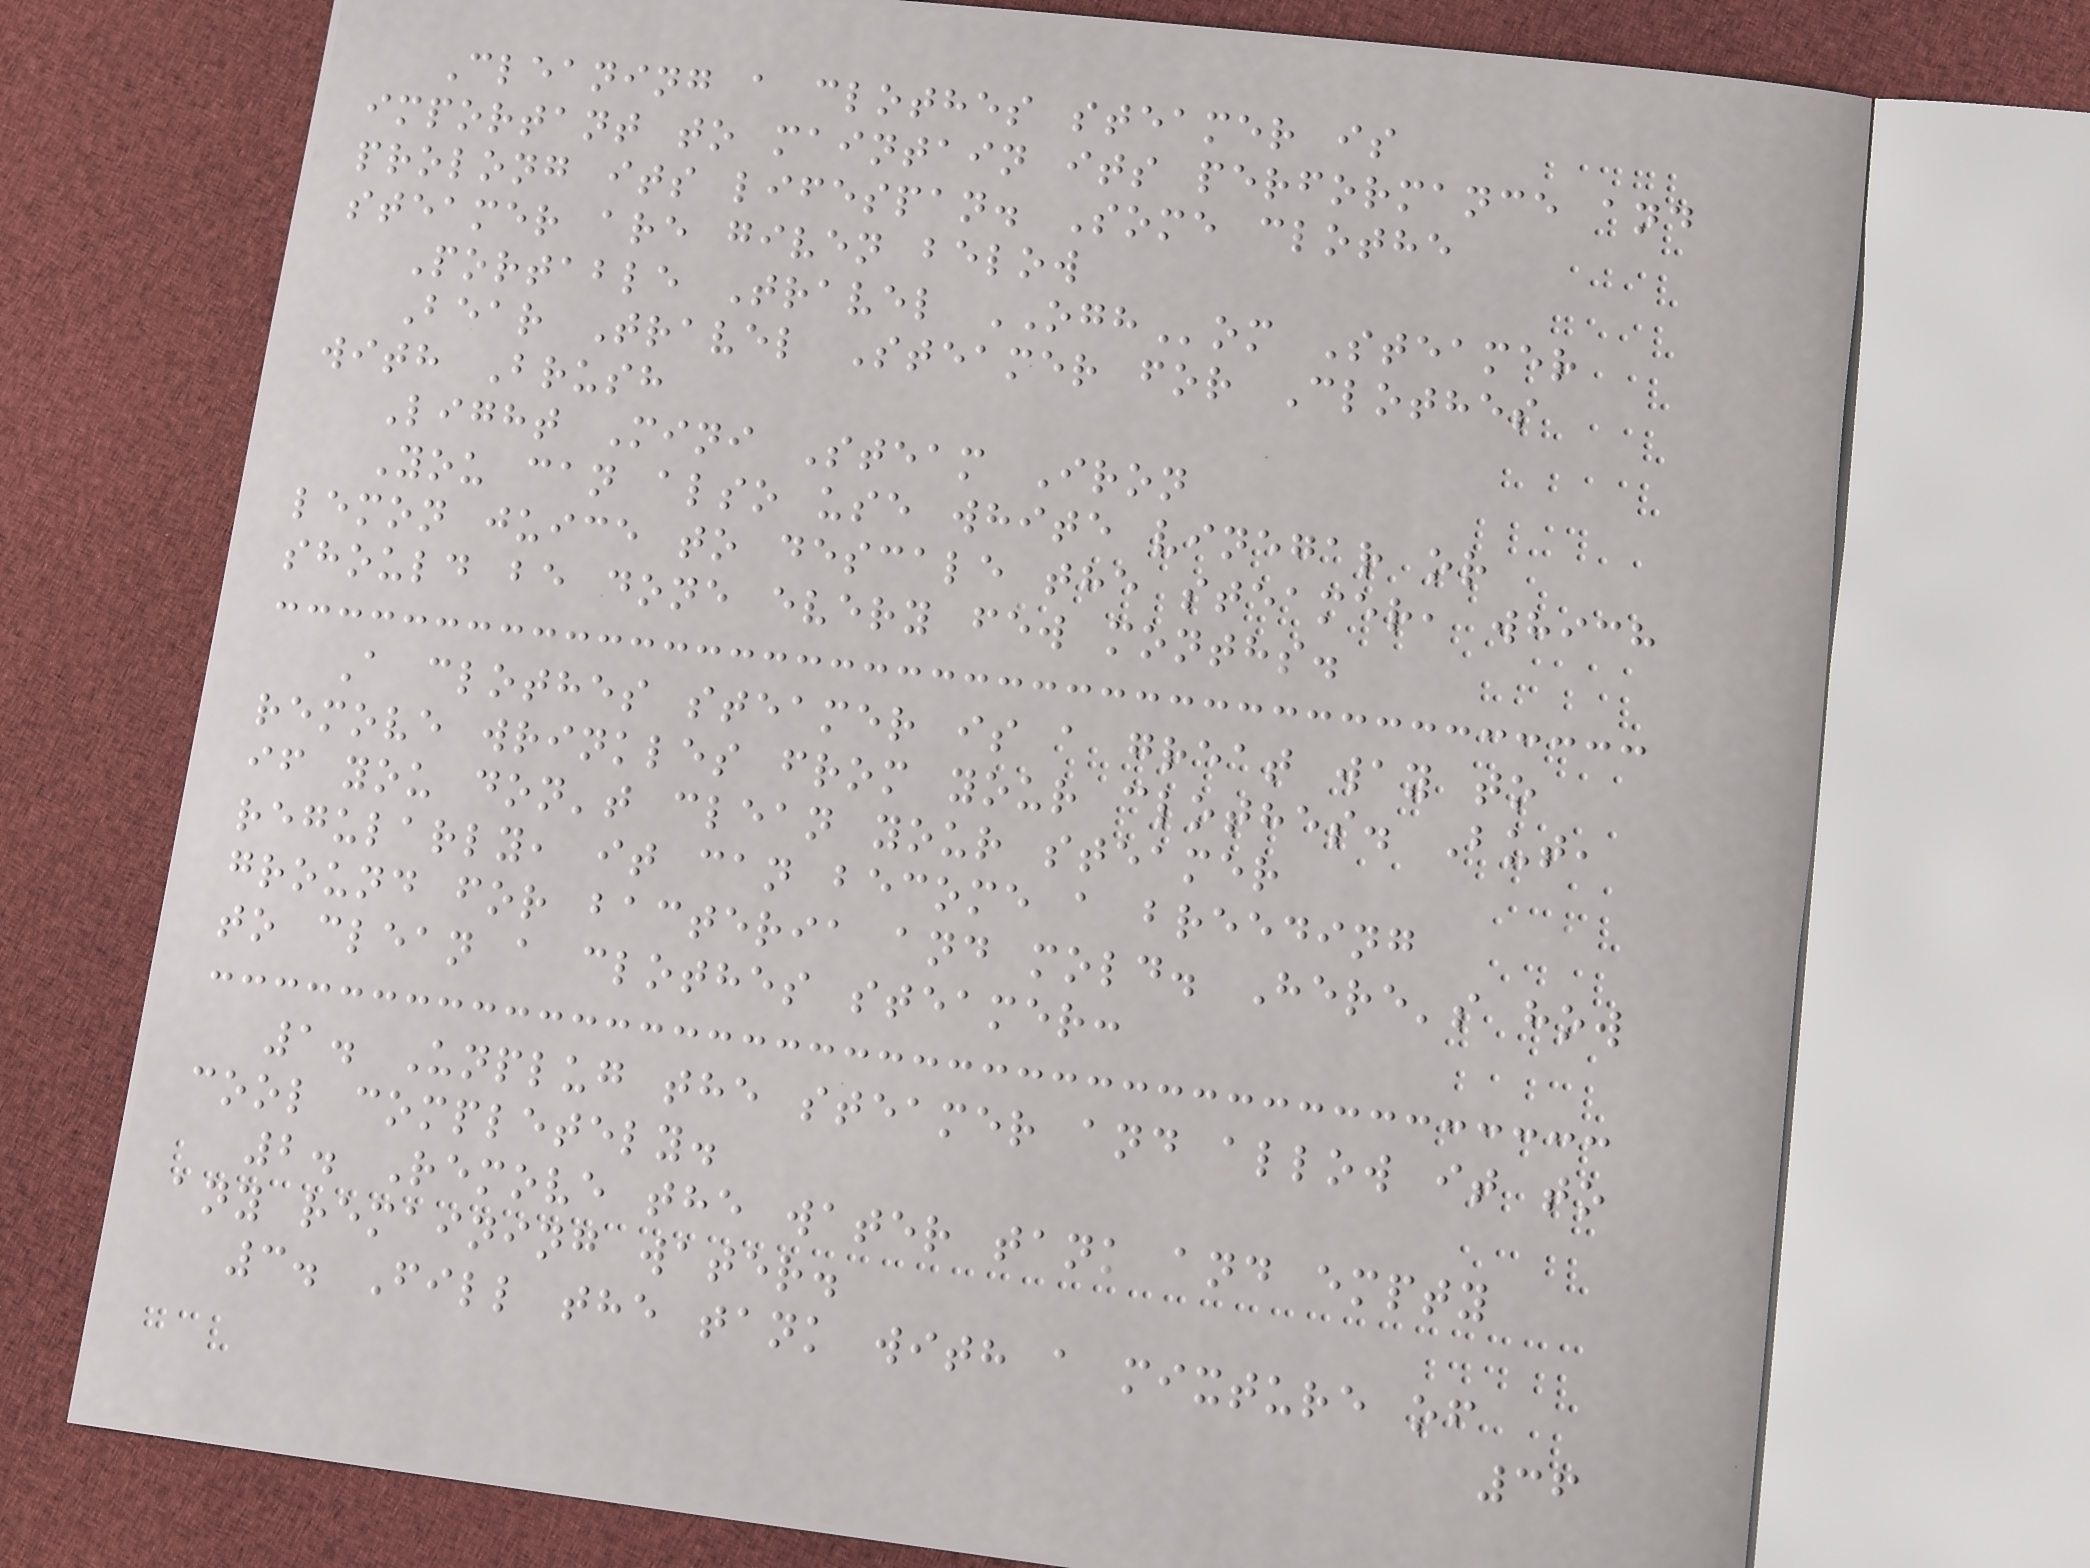Cleaning a clothes steamer is
important to maintain its performance and
prolong its lifespan. Some clothe
steamer are given below
Portable Travel OGHom Steamer
Bear Travel Steamer for Clothes
with Brush
Light Mini Steam Iron
You can also use white vinegar or
lemon juice to descale the steamer, which
should be done every few months.
A clothes steamer is a great way to
remove wrinkles from your clothes. But,
if you don't clean your steamer
regularly, it can become a breeding
ground for bacteria and mold. Here's how
to clean a clothes steamer:
1. Unplug the steamer and allow it to
cool completely.
2. Remove the water tank and empty
any remaining water.
3. Fill the tank with a mixture of
36
